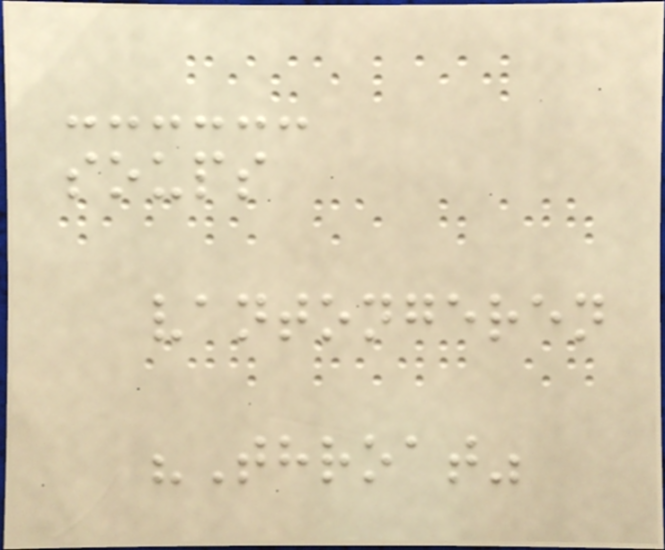soups
vantongeren
"Throat"
